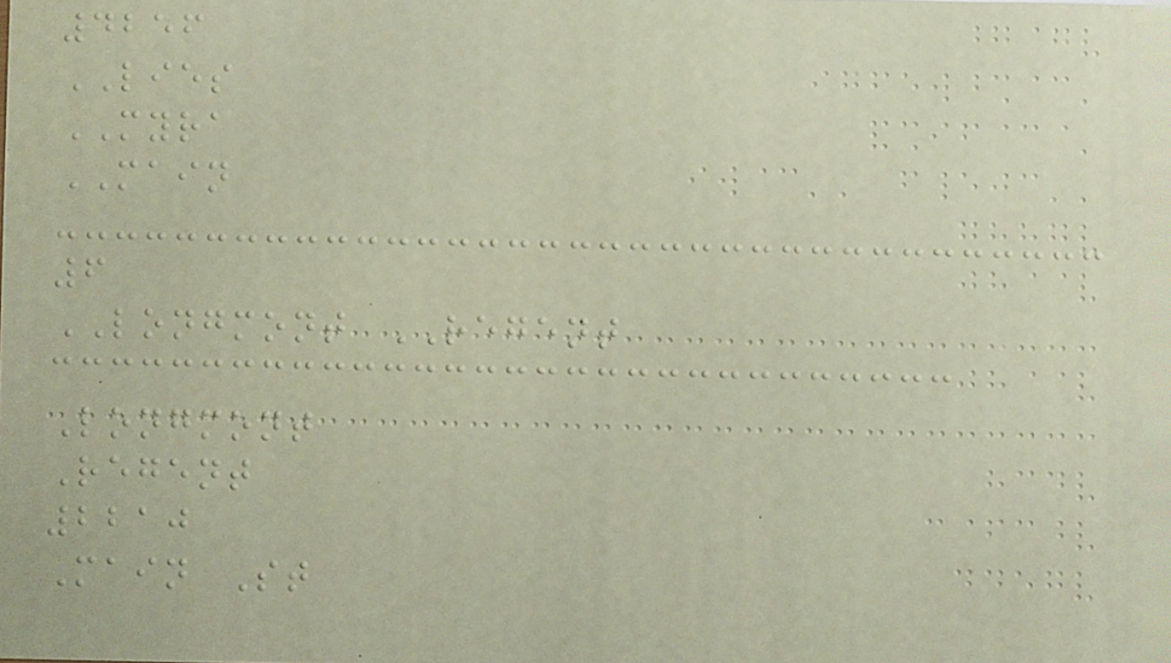4256
LIES
MYRA
MAIN
6
LONGMONT REGENT
Longmont
Regent
2210
Main St
